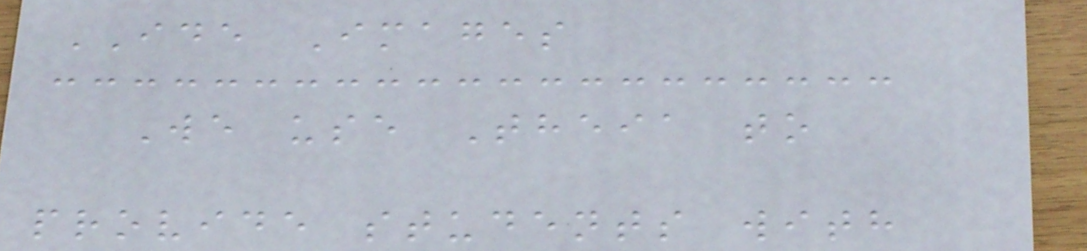IDE Images
We use Theia to
provide students with
